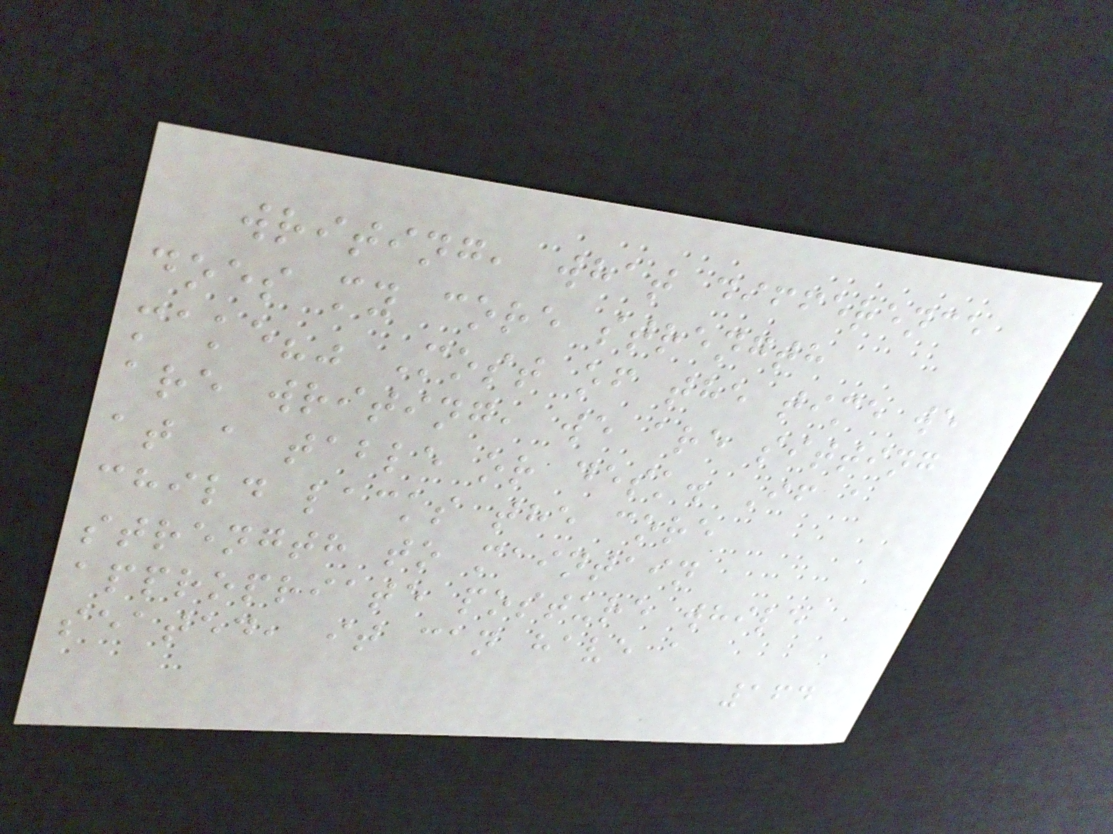writing, what difference
does my core strength
make?" Most of the time we
are writing, we are sitting
at a table or desk. If a
child lacks the core
strength to maintain
appropriate posture while
seated, it can have a
164
